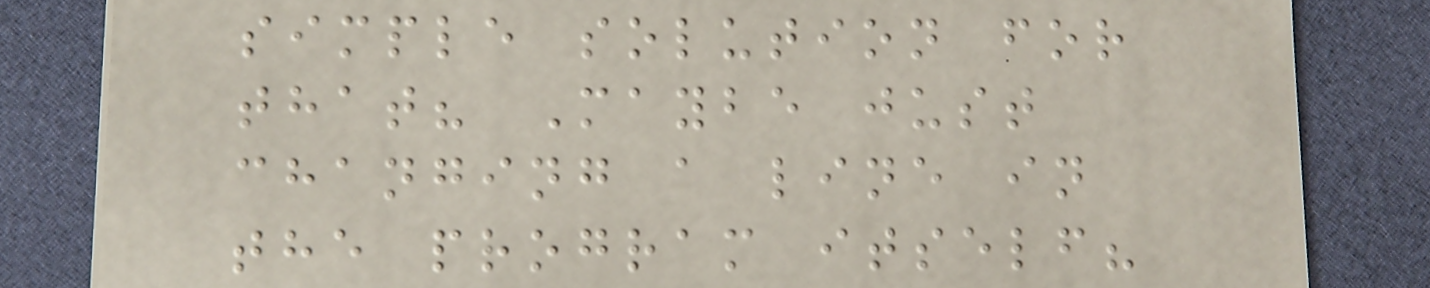simple solution for
that? Maybe just
changing a line in
the program itself?
